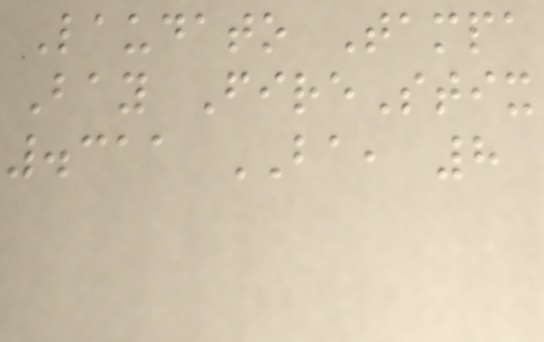Laudato Tampa
Bay FireStix
.311 BA, 8
